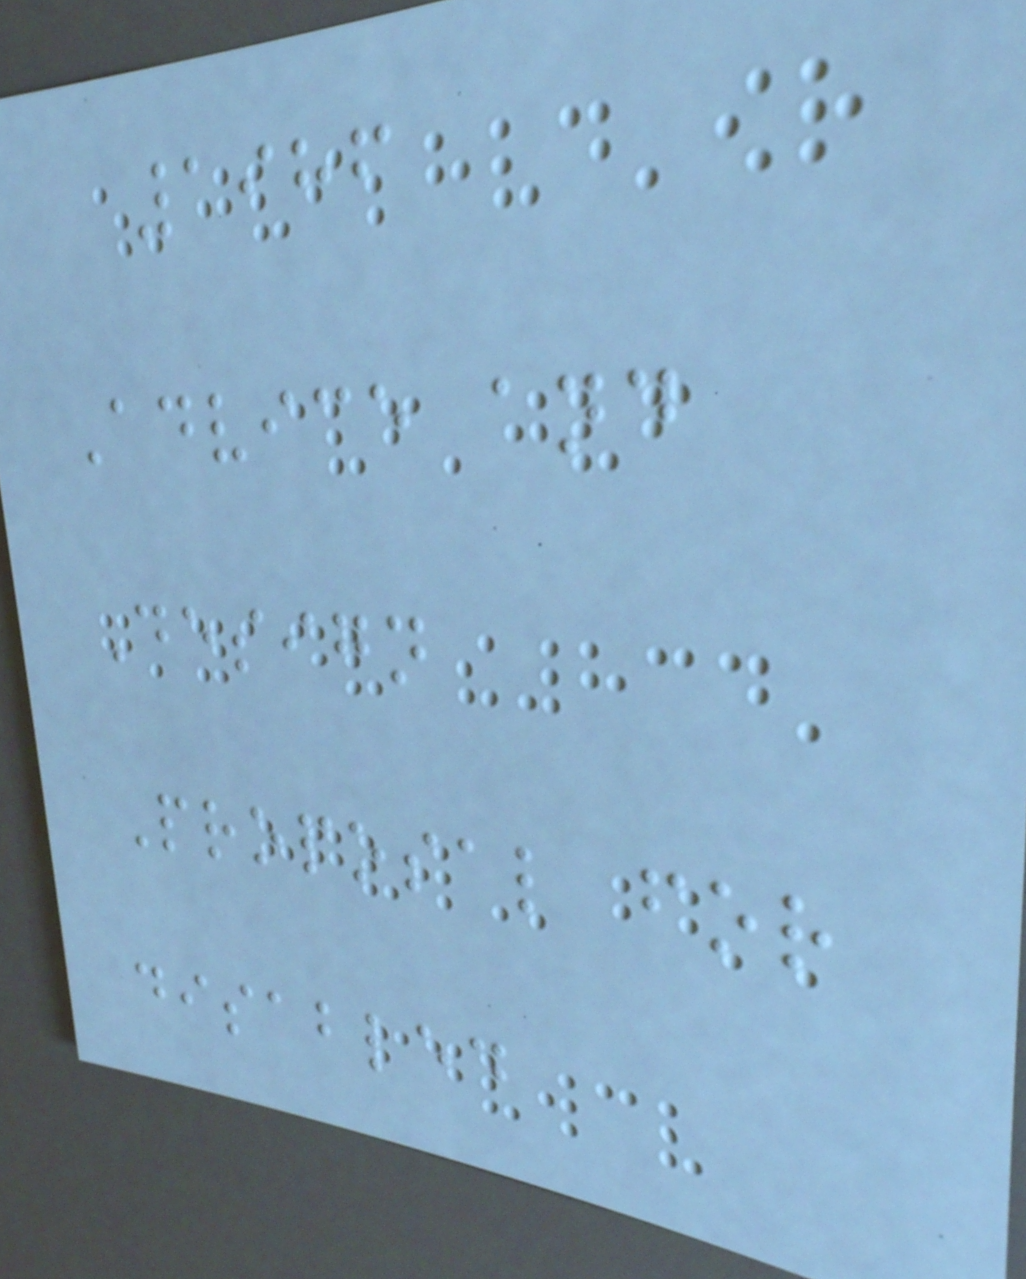1986
Advice and
Design
Proposal for
disabled
